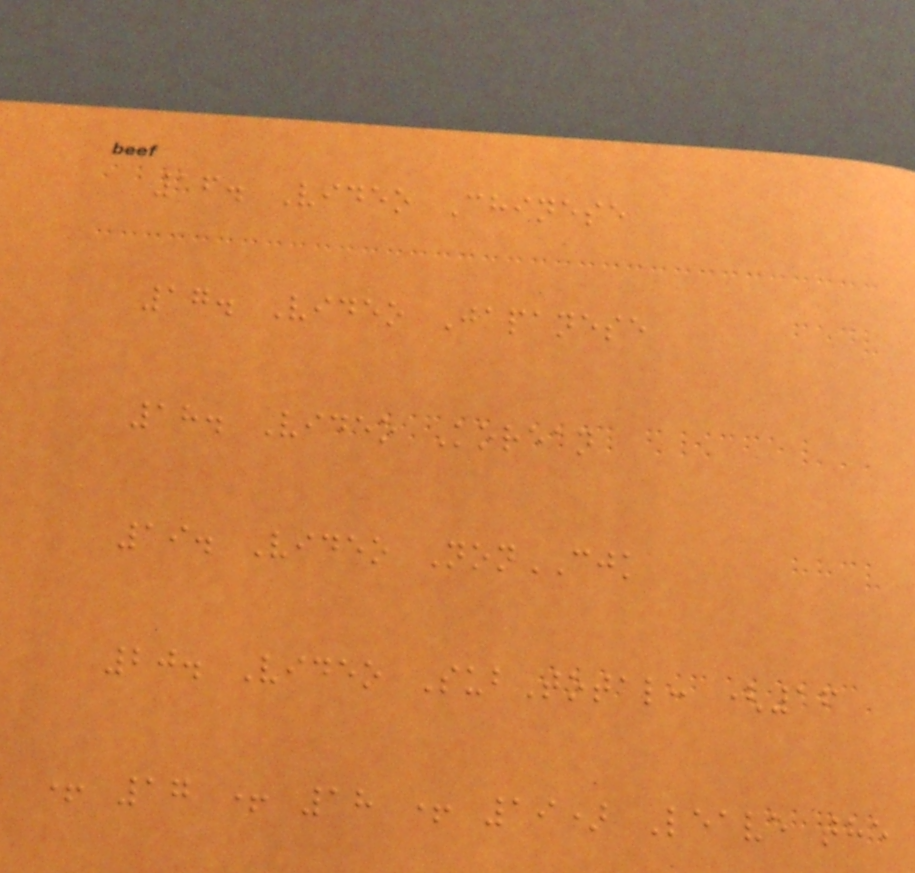16. Video Chinese
17. Video Japanese
18. Video Korean
19. Video NonCJK
20. Video SubTotal: (16
+ 17 + 18 + 19) Leave the
